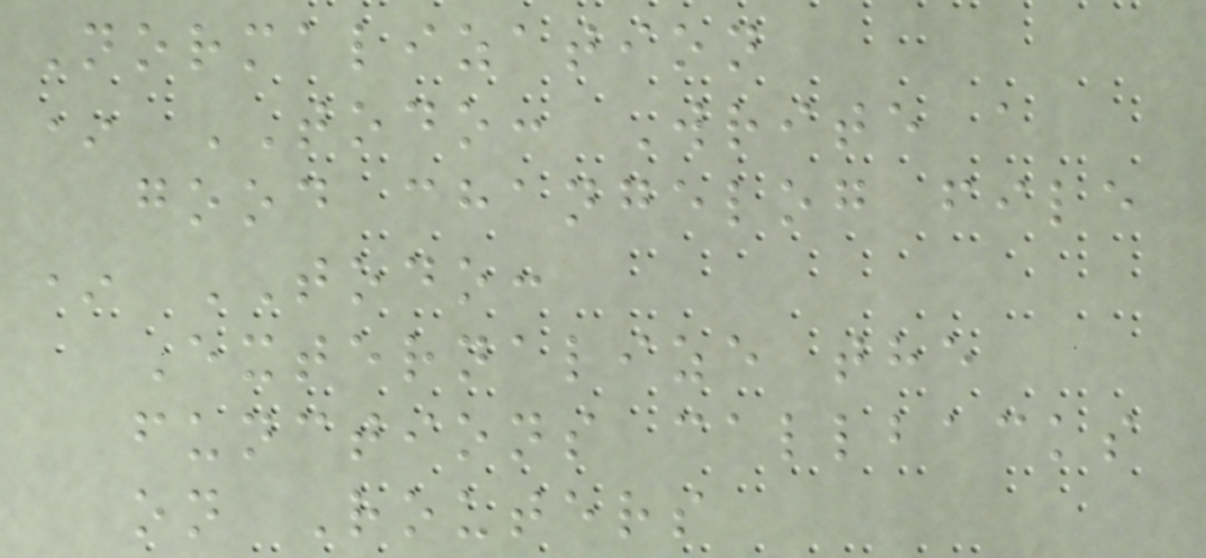Normalization
* TODO: Write a
good changelog file
* TODO:
Externalize the
functions callbacks
on Routers
